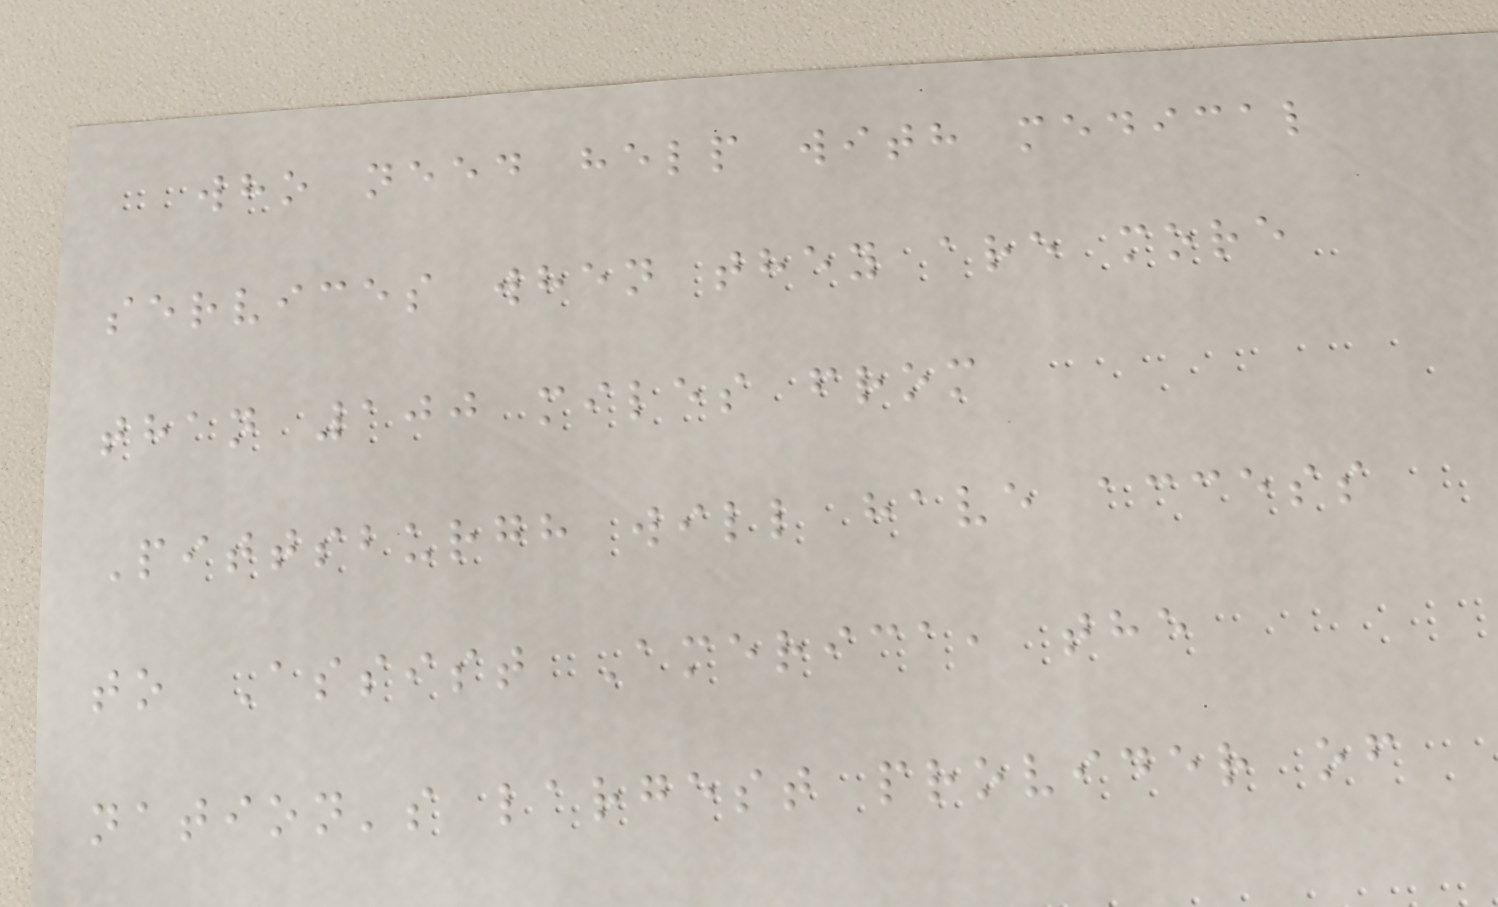who need help with medical
services when they are more
than 100 miles from
Pittsburgh will have access
to Assist America, the
nation's largest provider of
